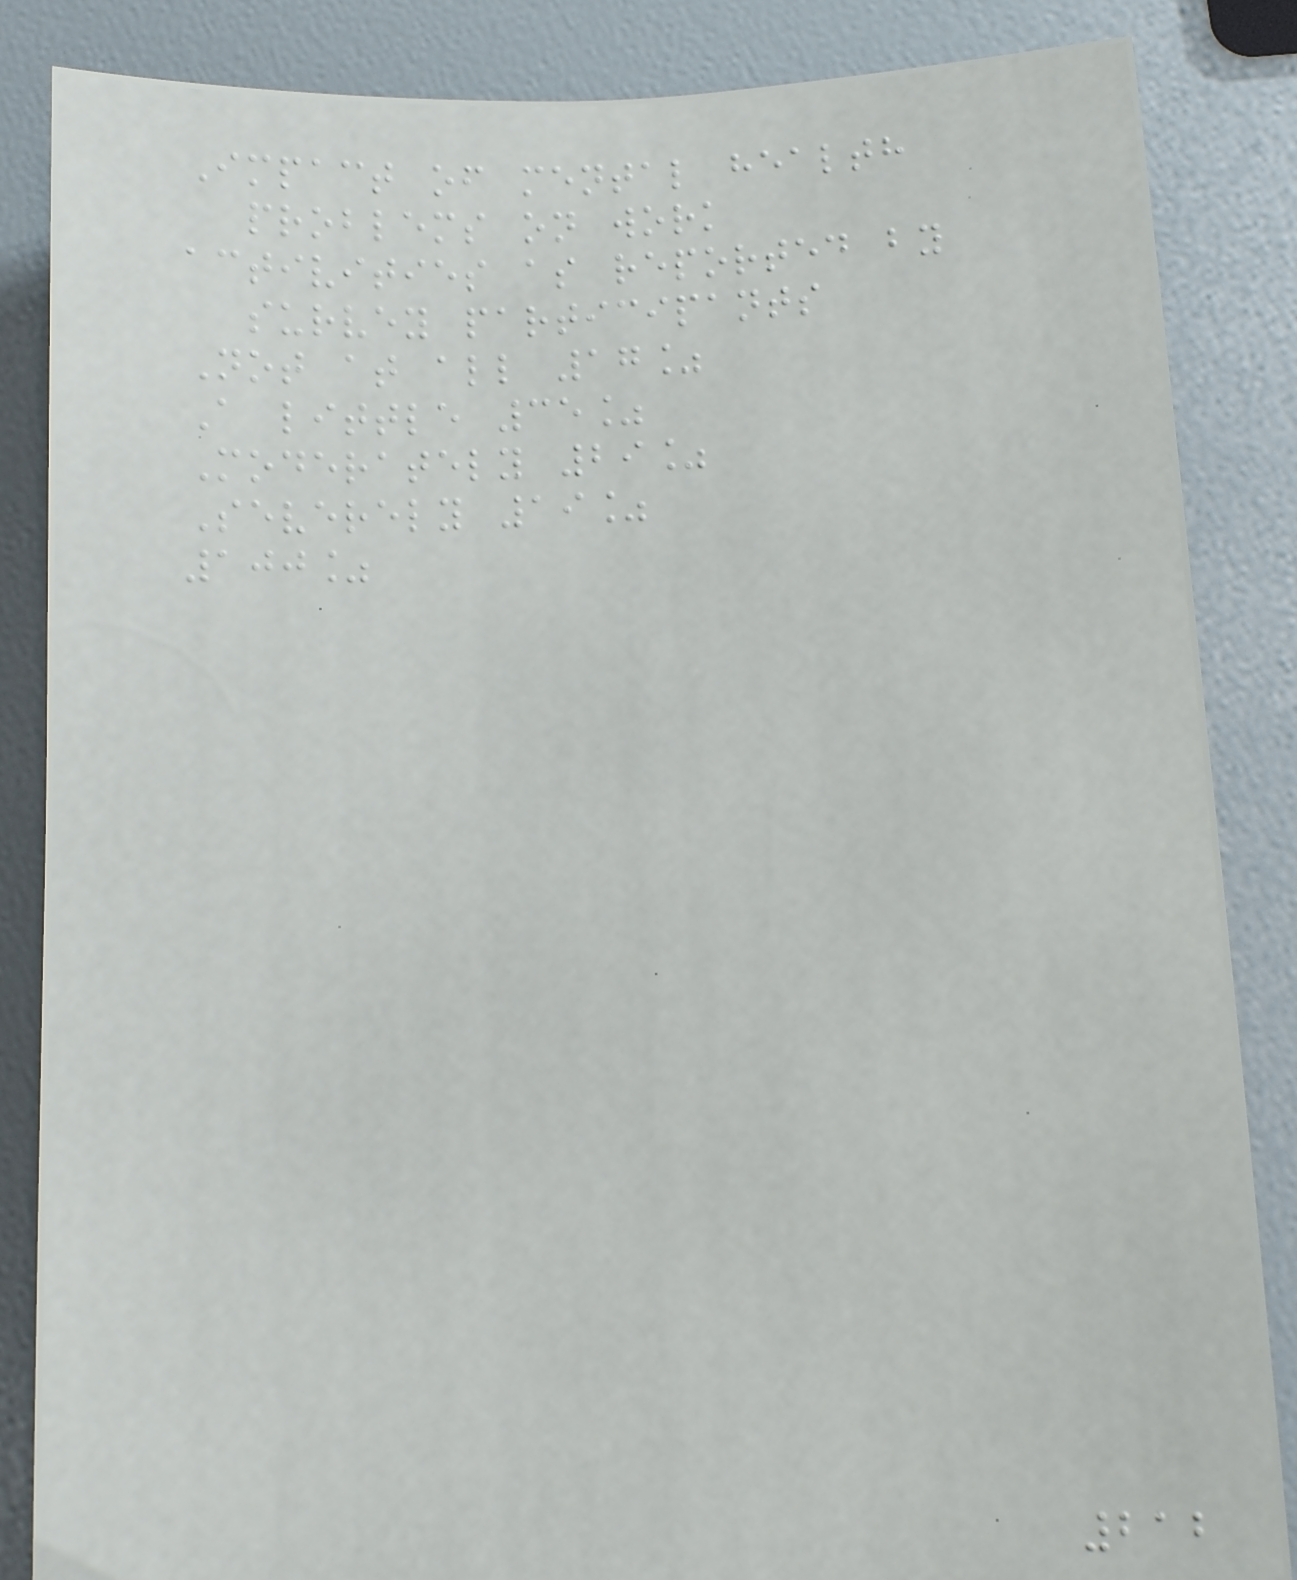Impact of mental health
problems on work
activities as reported by
survey participants
Not at all 17%
A little 35%
Moderately 29%
Severely 19%
100%
212
